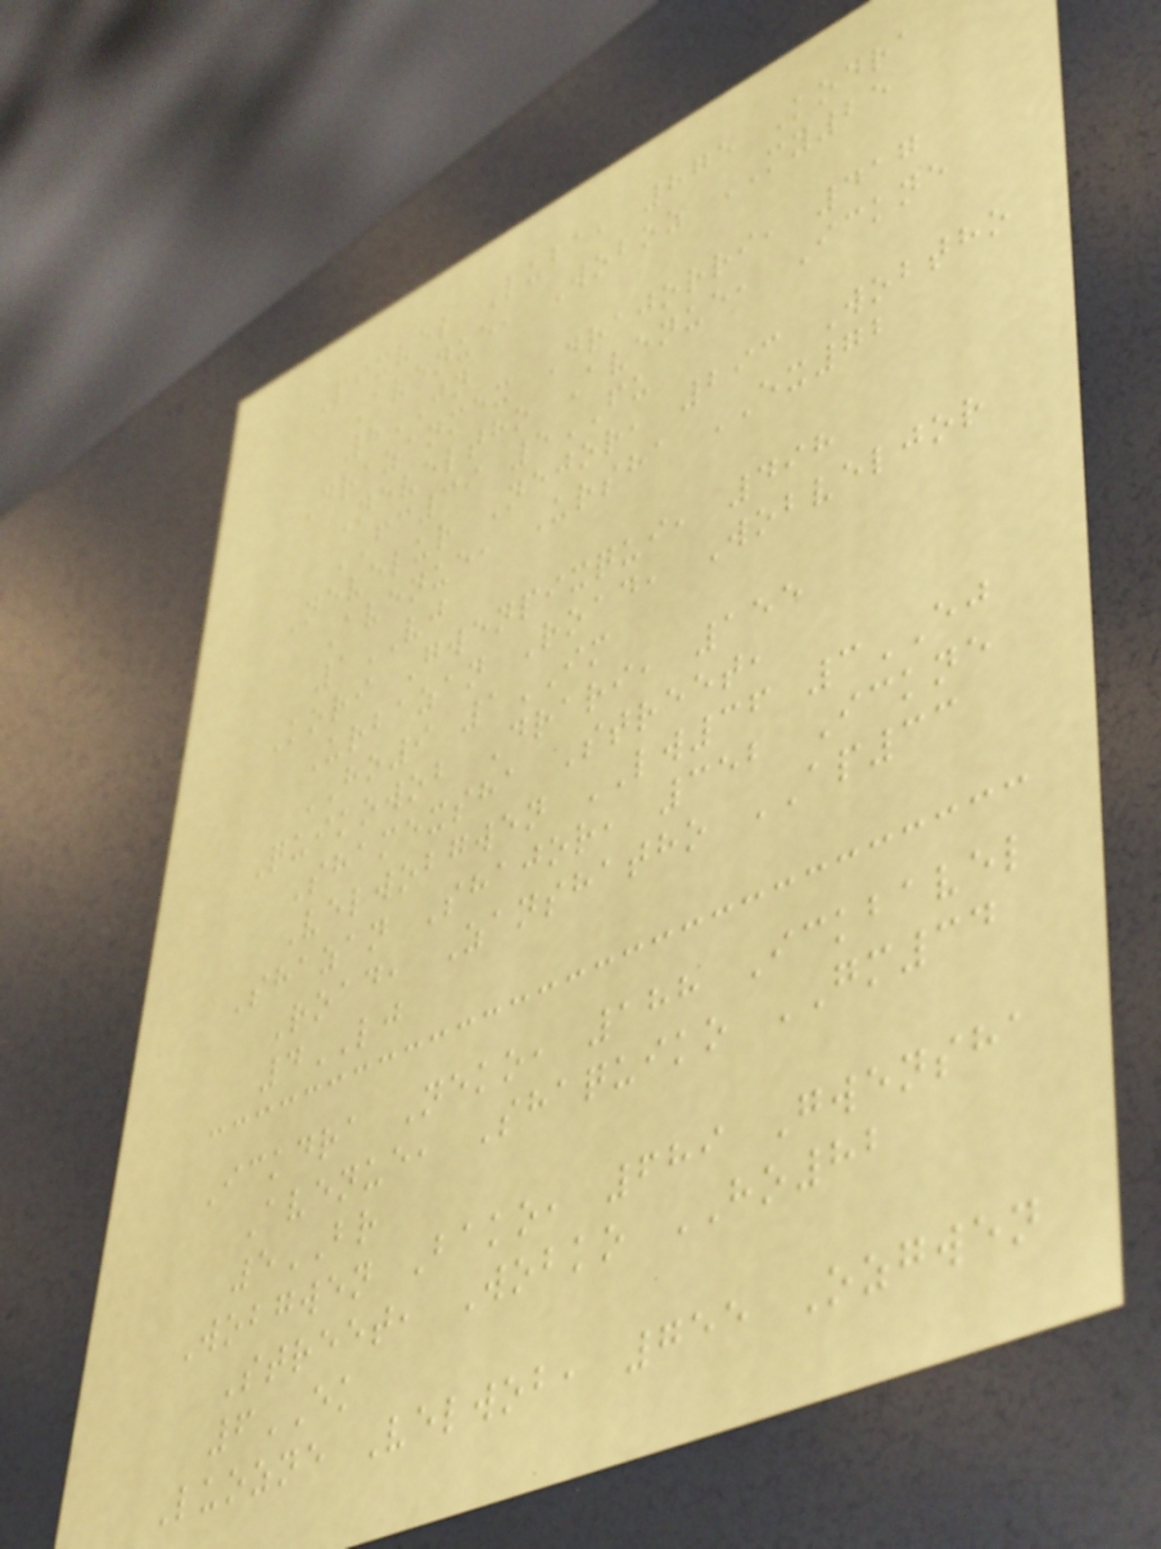Pixvel Luba, 875 Kodra
Avenue, Woboz MY25
8JN
Drazanmex Drajorri, 417
Neveltho Avenue, Ickne
FC39 5FU
Nevelur Nejor, 293 Wobtho
Avenue, Ursha EX72
1VJ
Kori Gwenpixqui, 498
Urbazan Road, Wobveljor
HO9 1IM
Quikowob Drari, 155
Shamexsha Street,
Velwobgwen LW36 3EJ
Shazan Shajor, 352 Ickne
Road, Zanshatho AP33
4LJ
Ickdra Neko, 188 Ickbavel
Avenue, Shaquiko GM34
5BR
Wobgwen Bako, 689 Gwensha
Street, Wobko HO82
6EK
Luozne Velwob, 755 Ozgwen
